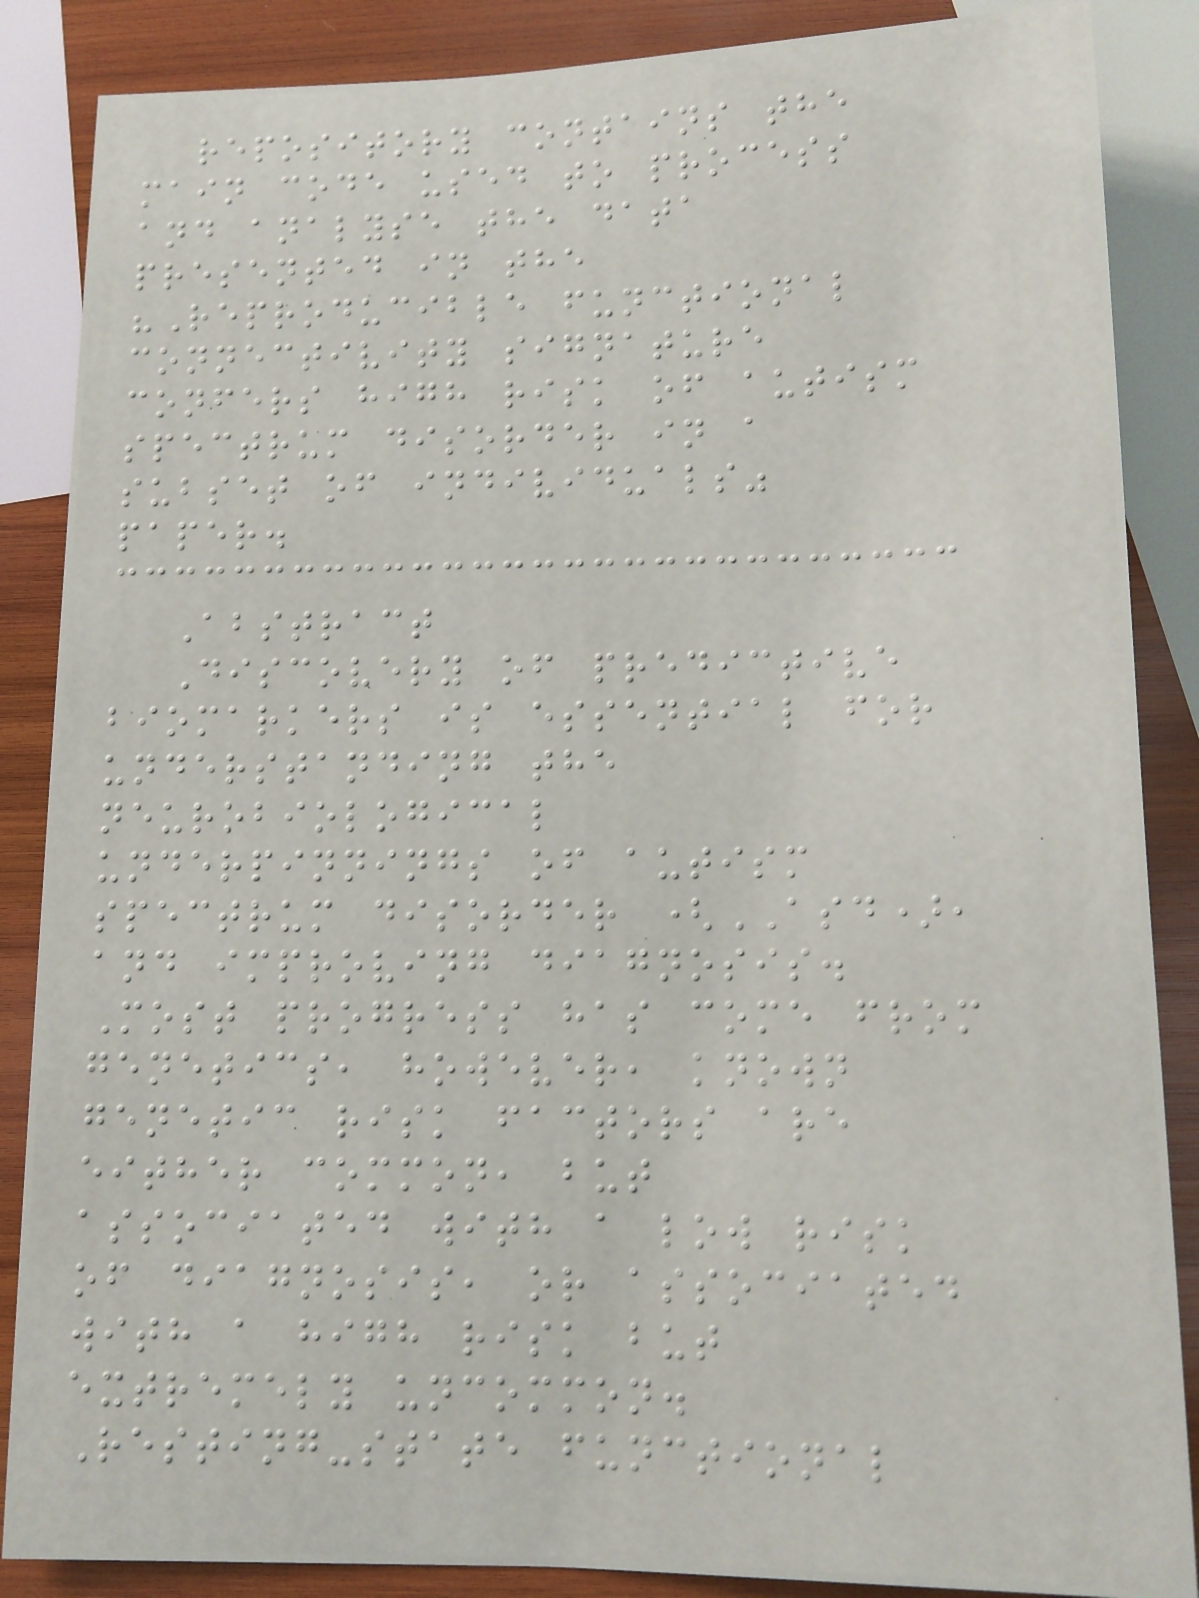repository contains the
main code used to process
and analyse the data
presented in the
"Reproducible functional
connectivity signature
confers high risk of autism
spectrum disorder in a
subset of individuals"
paper.
Abstract
Discovery of predictive
biomarkers is essential for
understanding the
neurobiological
underpinnings of autism
spectrum disorder (ASD),
and improving diagnosis.
Most progress has come from
genetics, however, known
genetic risk factors are
either common, but
associated with a low risk
of diagnosis, or associated
with a high risk but
extremely uncommon.
Resting-state functional
